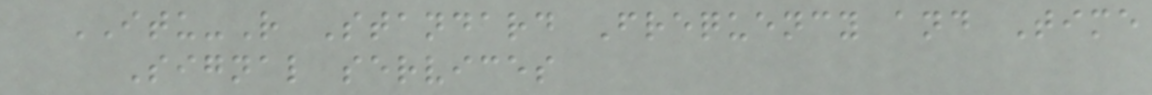ITU-R Standard Frequency and Time
Signal services
